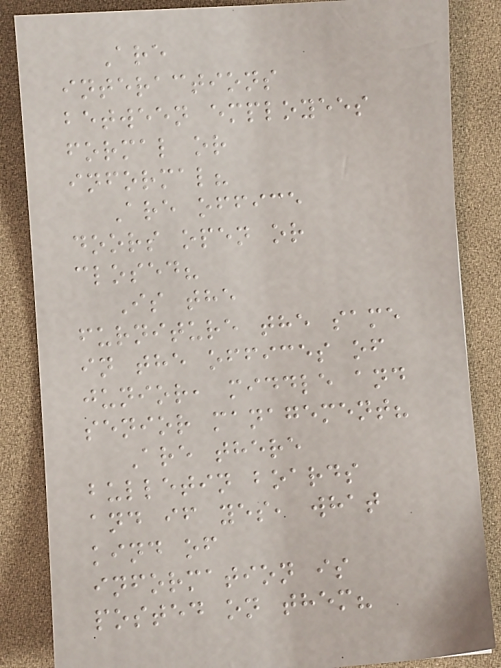Are
interactions
between employees
formal or
informal?
Are office
doors open or
closed?
Is the
furniture the same
in the offices of
junior, middle and
senior management?
Are there
bulletin boards
and if yes, what
kind of
information is
posted on them?
